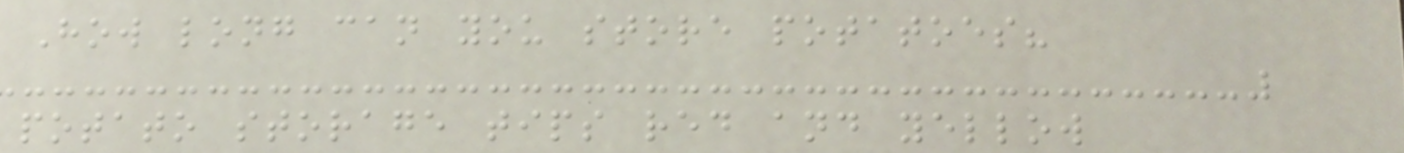How long can you store potatoes?
potato storage tips red and yellow
